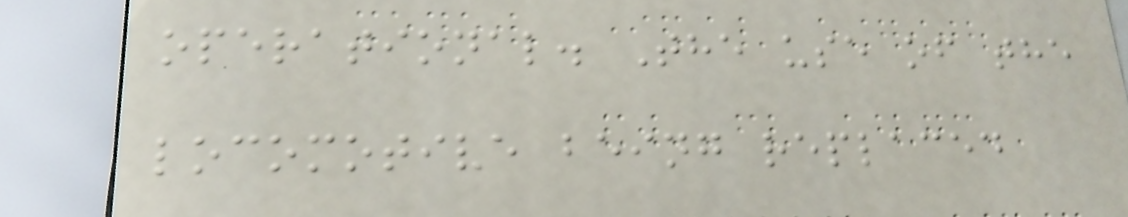operational. The use of the
locomotive being replaced
